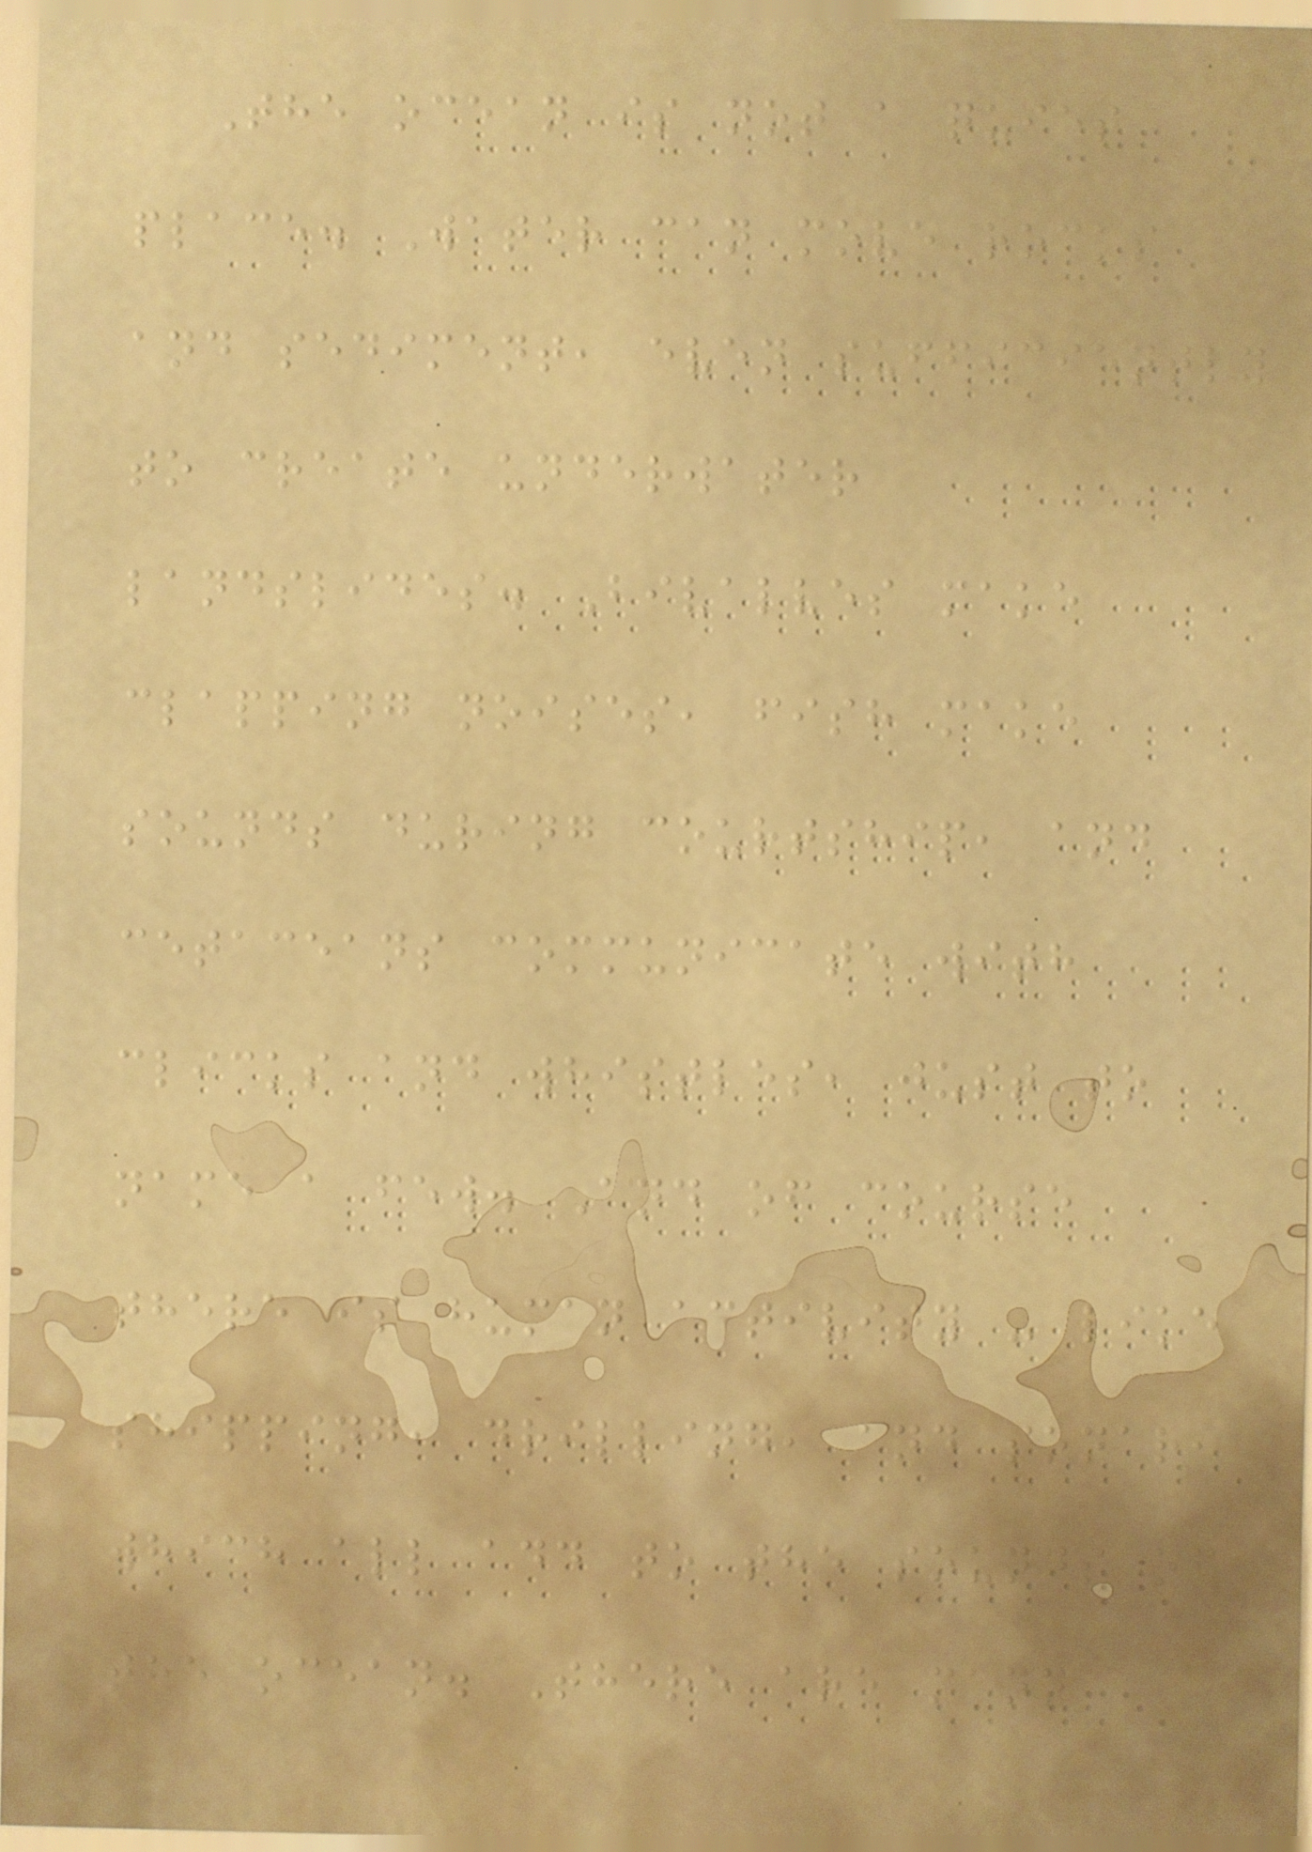The ocean is not a quiet
place. Water can move rocks
and sediment, even sufficiently
to create underwater
landslides. Bivalves make
clapping noises, fish make
sounds during courtship, and
cetaceans communicate with
clicks and whistles, just to
name a few. And of course
there is human activity - like
shipping, drilling, and sonar,
which all add to the sounds of
the ocean. There are many
